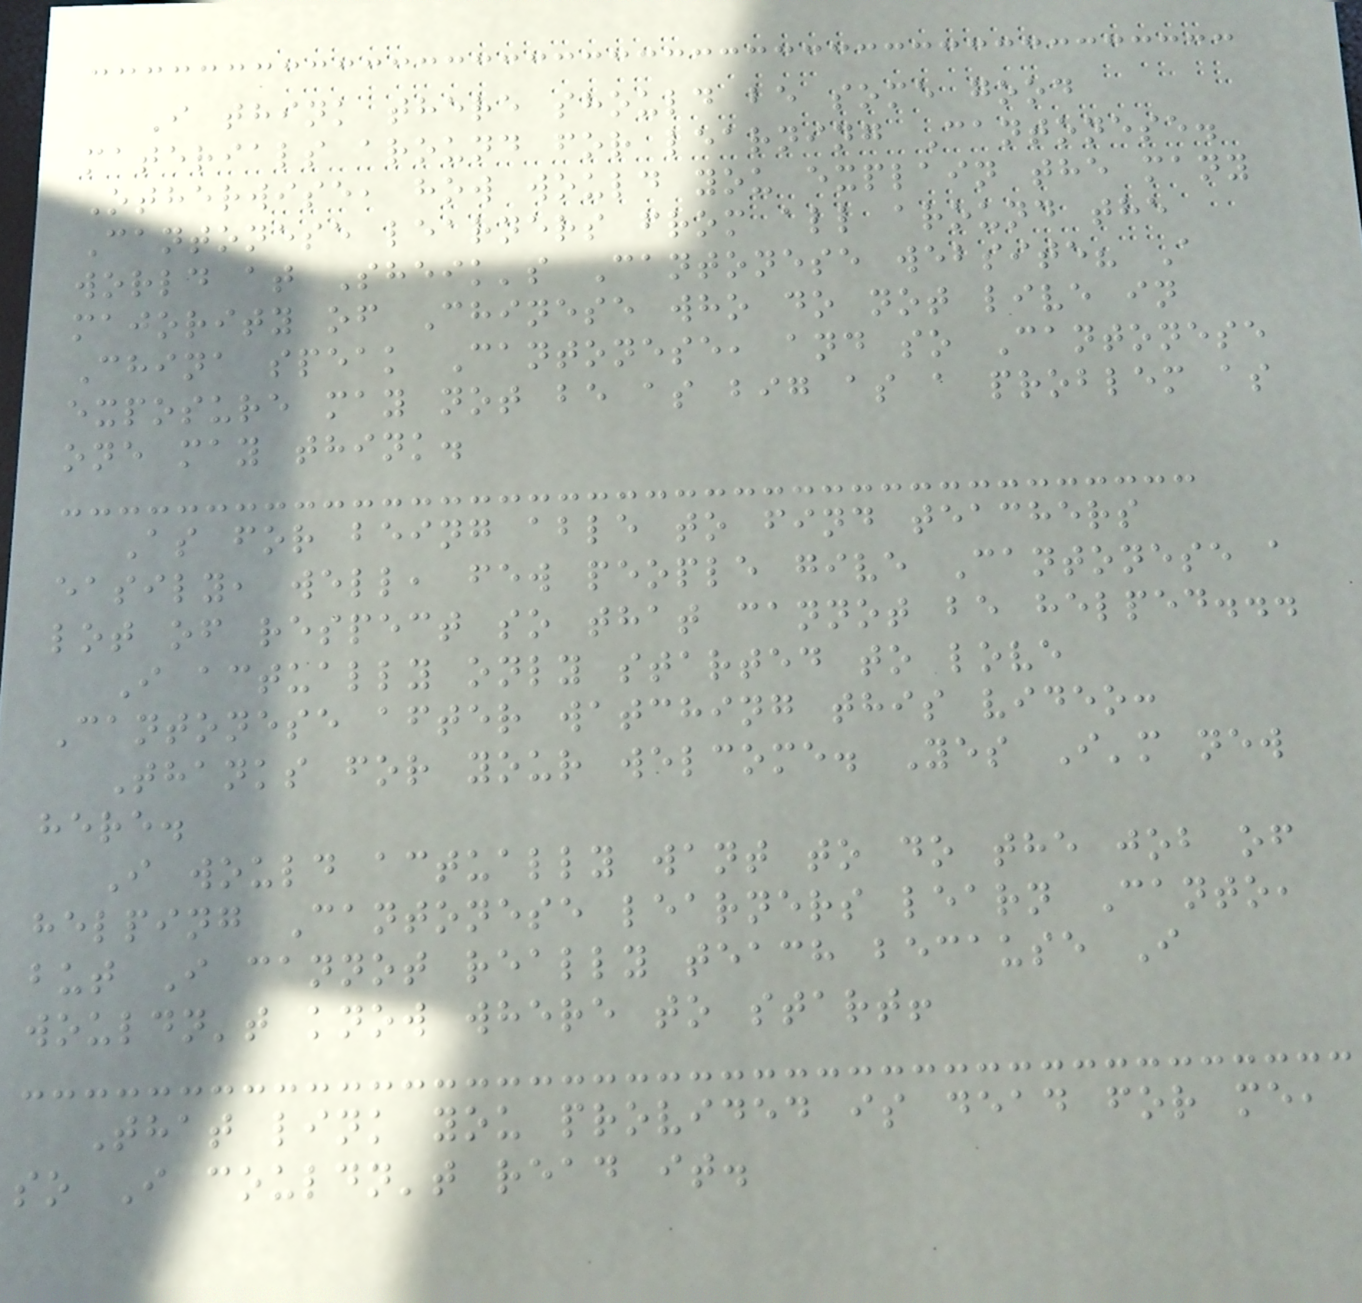I think there should be some good
materials around for learning Cantonese.
Otherwise, how would you explain the many
Cantonese learners from all around the
world at Sheik's Cantonese website? A
majority of Chinese who do not live in
China speak Cantonese, and so Cantonese
exposure may not be as big as a problem as
one may think.
As for being able to find teachers
easily, well, few people give Cantonese a
lot of respect so that cannot be helped...
I actually only started to love
Cantonese after watching this video:
Thanks for your welcome. Yes I'm new
here.
I would actually want to do the job of
helping Cantonese learners learn Canto,
but I cannot really teach because I
wouldn't know where to start!
That link you provided is dead for me,
so I couldn't read it.
